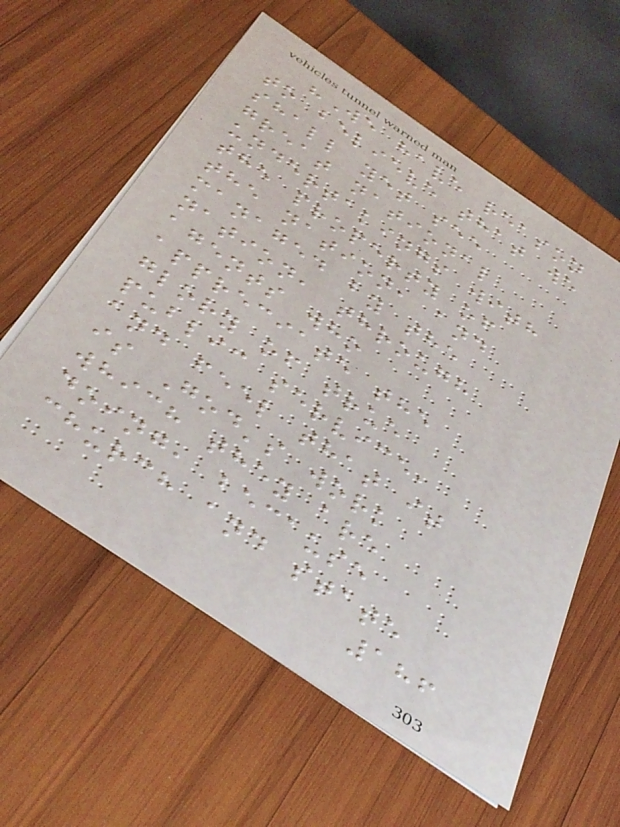"We have reason
to believe that we
shall yet see
great national
undertakings with
the property of
the nation, and
managed by the
nation, through
agents who
appreciate the
glory of true
public service,
and feel that it
is God's work
which they are
doing, because
church and state
186
